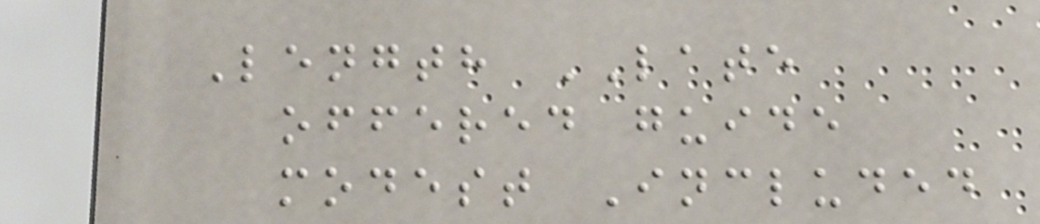Length LATE
offered guide
modest Included
